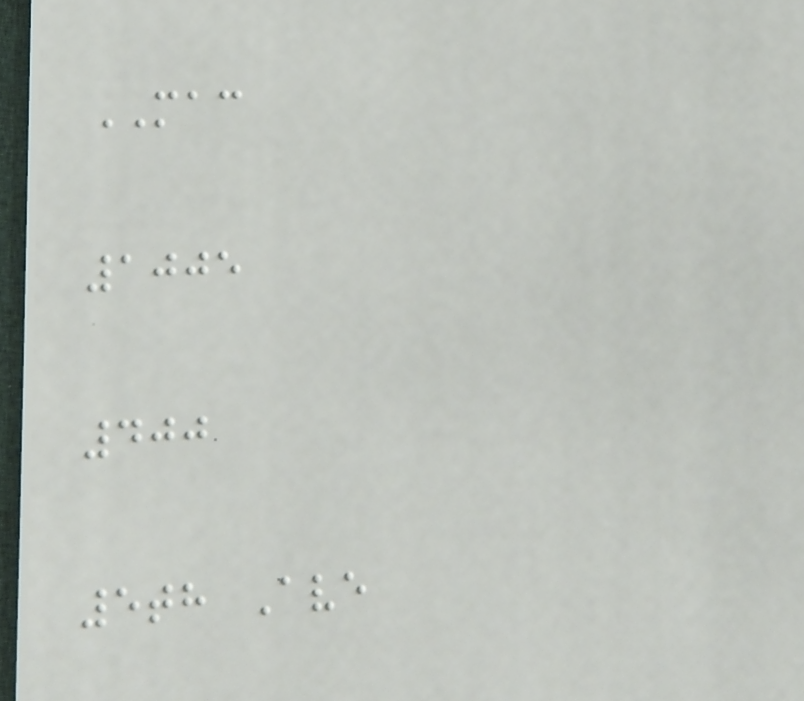MAC
1005
400
5th Ave
